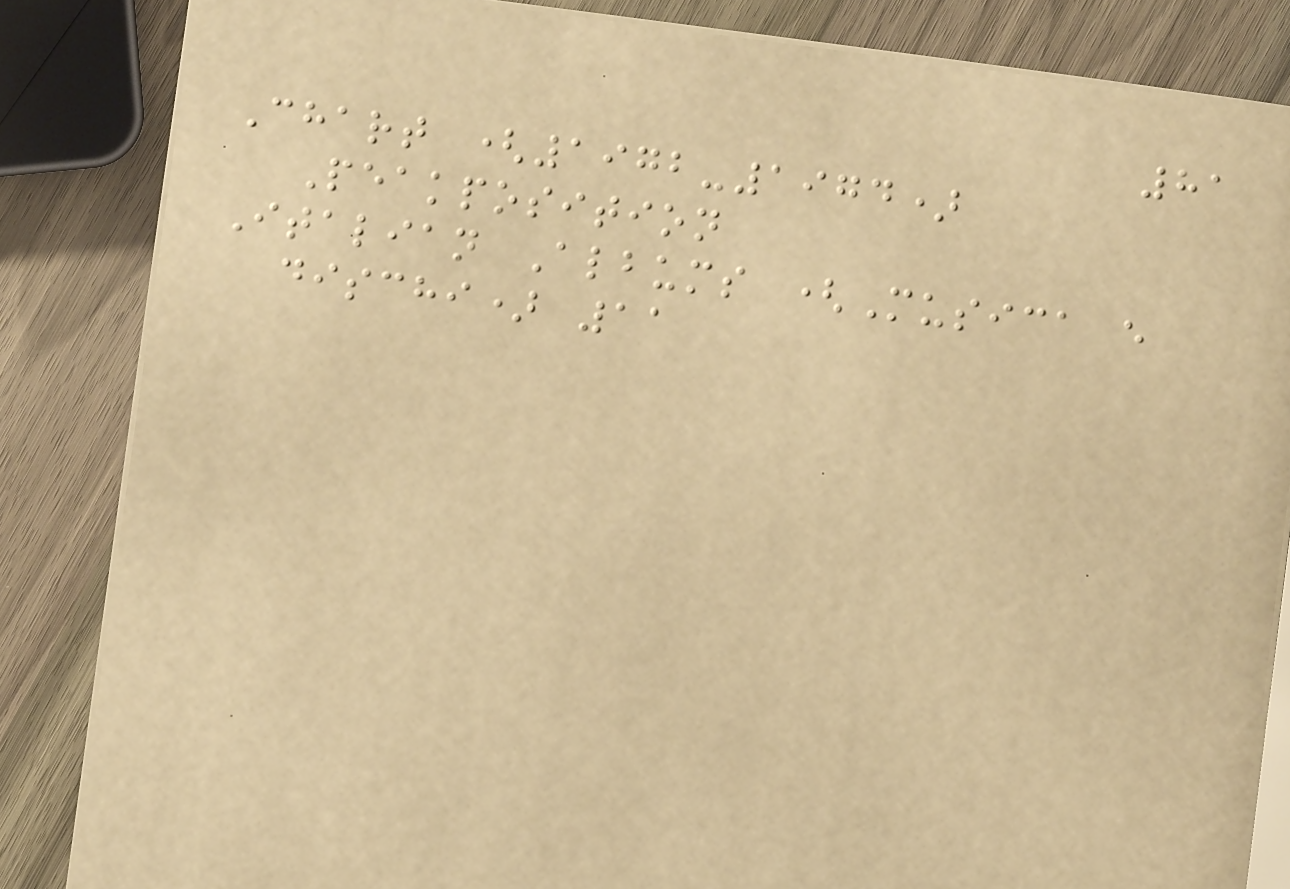81
Chart (1972-1974)
Peakposition
Italian Albums (Musica e
dischi) 11
